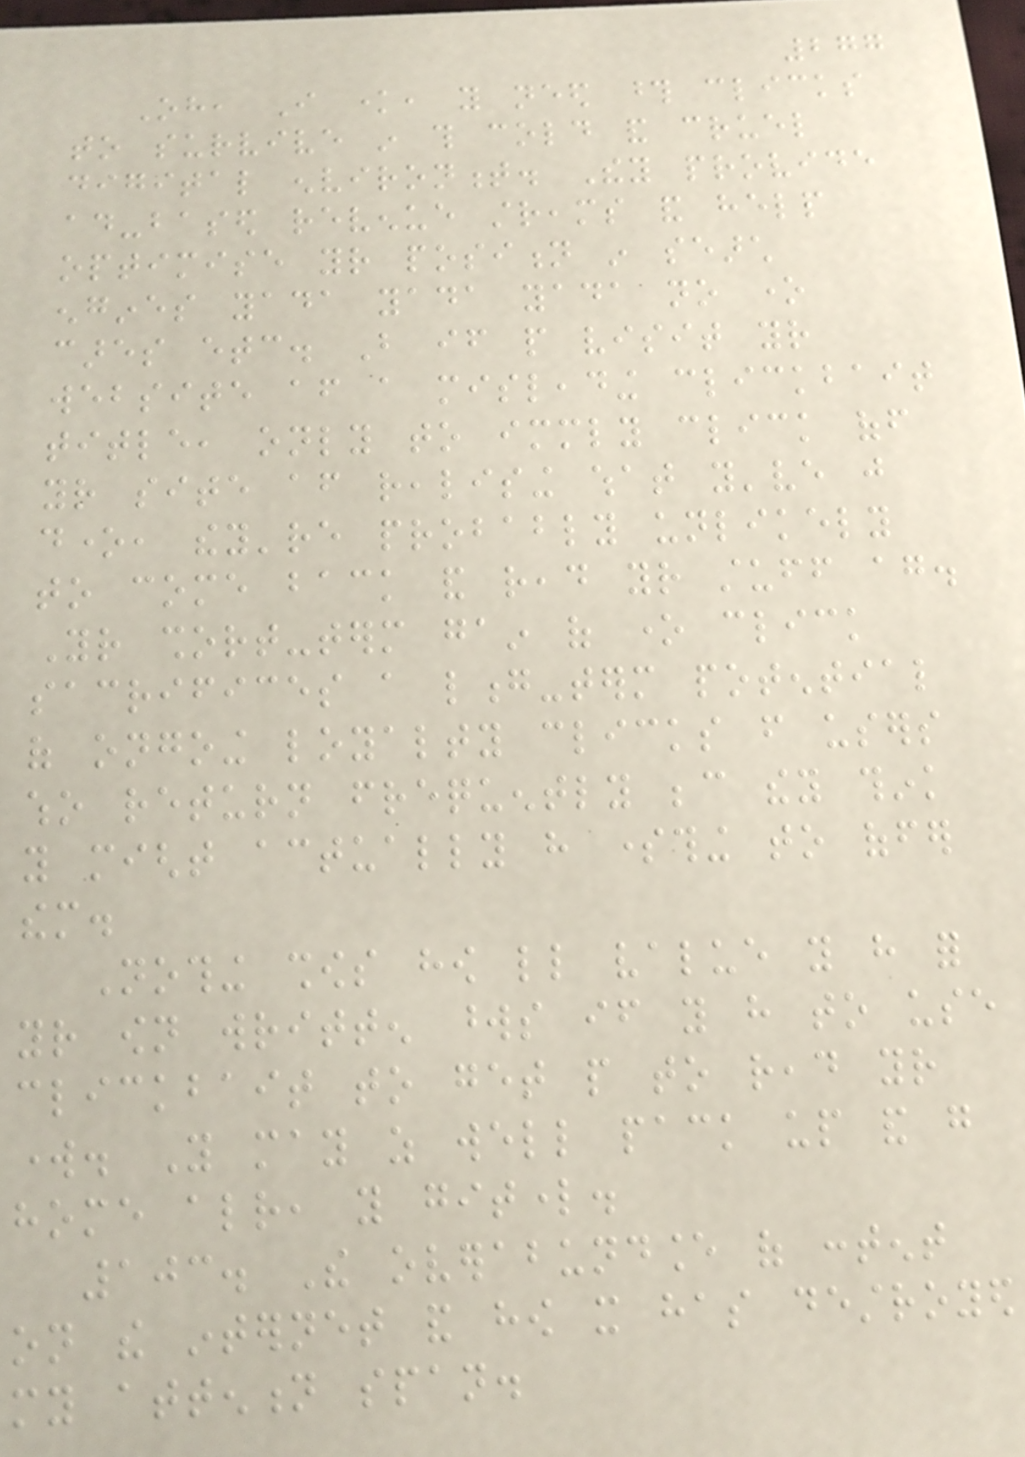277
Oh, I know, you need those clicks
to survive in this cold and cruel
digital environment. They provide
ad-based revenue streams and help
optimise your position in search
engines yada yada yada no one
cares etc. But if people visit your
website after a misleading clickbait
title, only to immediately click off
your site after realising what you've just
done, they're probably unlikely
to come back and read your stuff again.
Your short-term gain of one click
sacrifices a long-term potential
of ongoing loyalty clicks from users
who return frequently because they think
you might actually have something to offer
them.
Nothing shows how little value you have for
your own written words if you have to use
clickbait to get people to read your
work. You may as well pack up and go
home already, you gitlord.
103. The overabundance of content
on the internet and how it has destroyed
my attention span.
